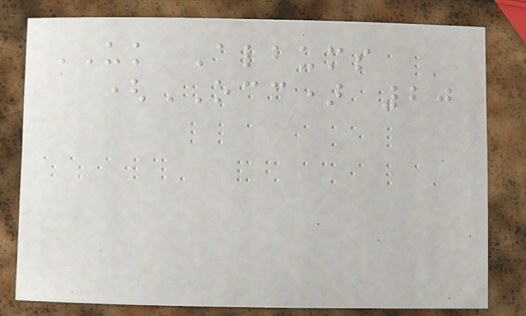UK Albums
(OCC) 20
